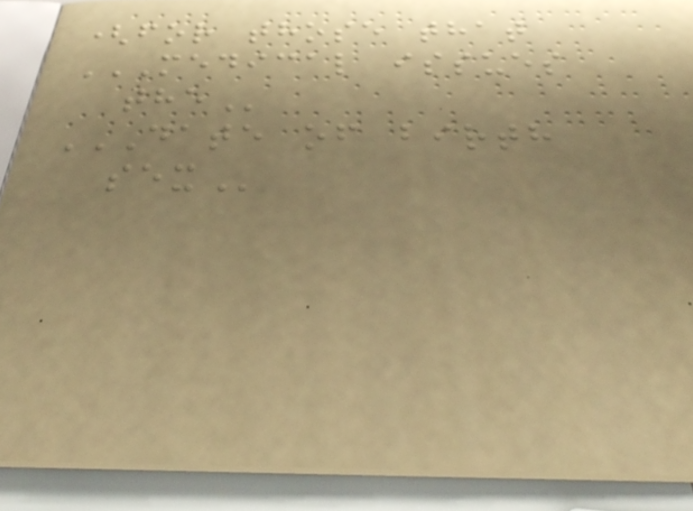(for those that
MEDICAL ISSUES
THE
DATE OF BIRTH
SEX
